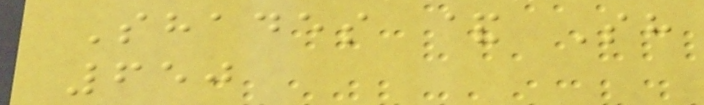Shades & Sh
650
